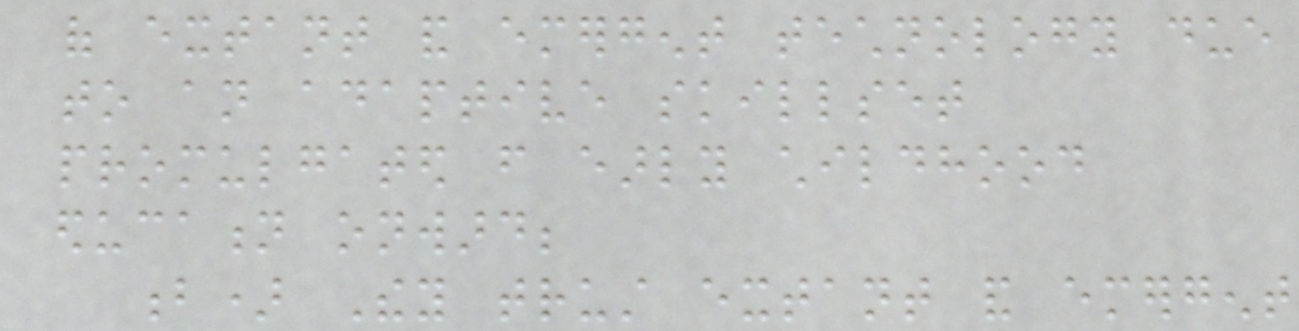of extant and emergent technology due
to an adaptive skillset
promulgated from early childhood
education onward;
b) They trust extant and emergent
